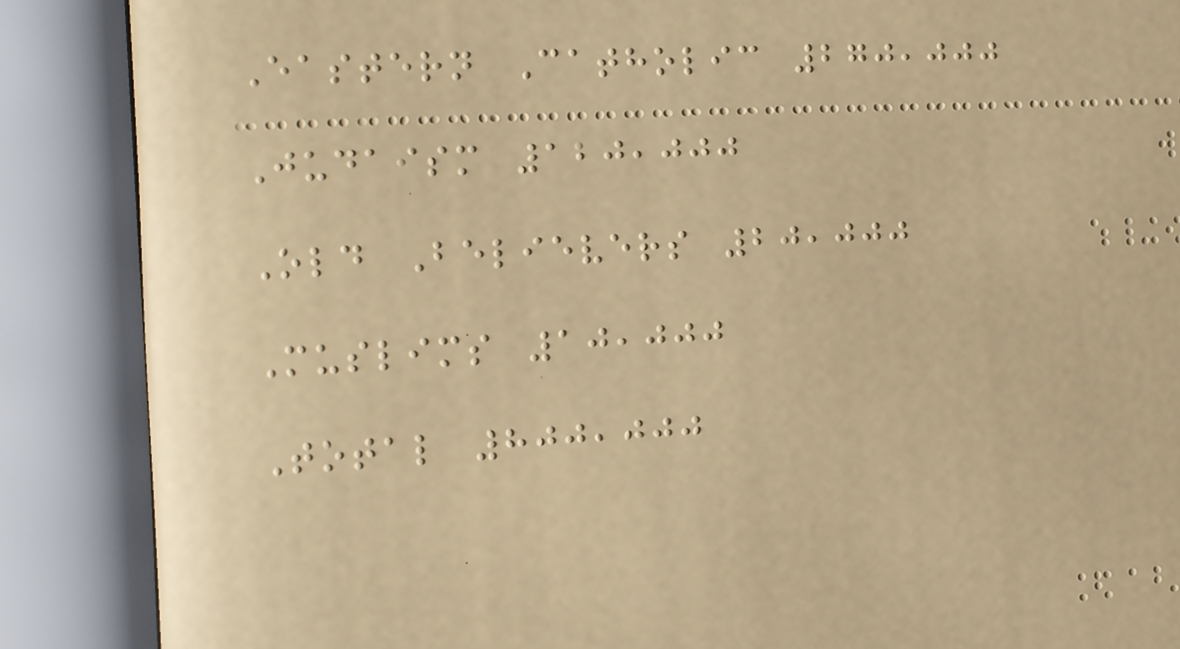Eastern Catholic 270,000
Judaism 120,000
Old Believers 20,000
Muslims 10,000
Total 800,000
